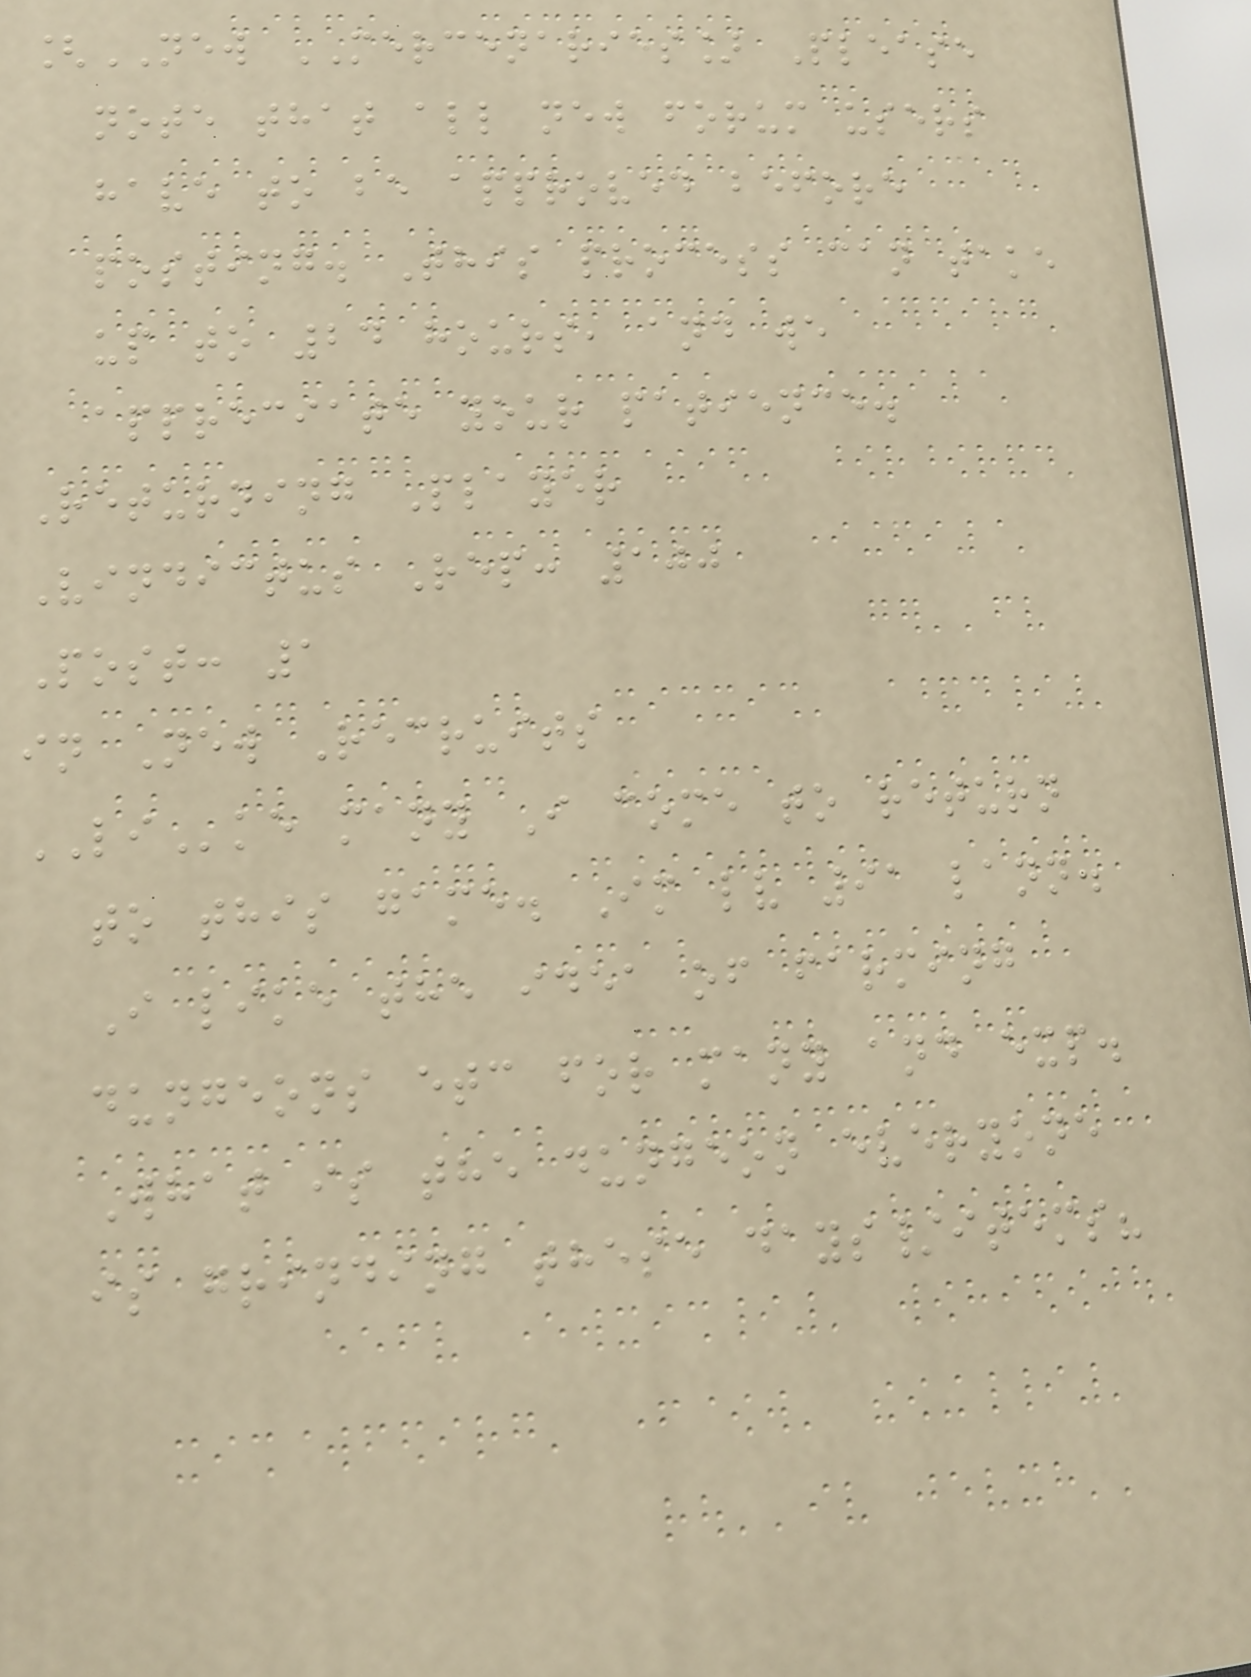[NEW MERCENARIES] Please
note that all new forum users
have to be approved before
posting. This process can take
up to 24 hours, and we
appreciate your patience.
Returning Player
Vindictus Rep: 100
Post: 1
in New Recruits
LIke many I come to return
to this game. Im lv 91 lann.
I like the idea of farming
dungeons etc for many and exp.
What is the dungeon everyone
is grinding these days/items?
